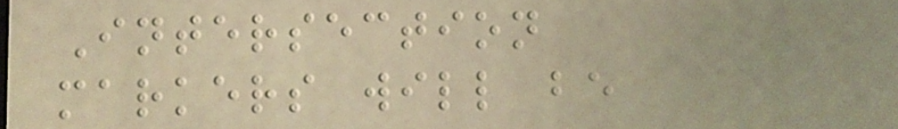Intersection
markers will be
